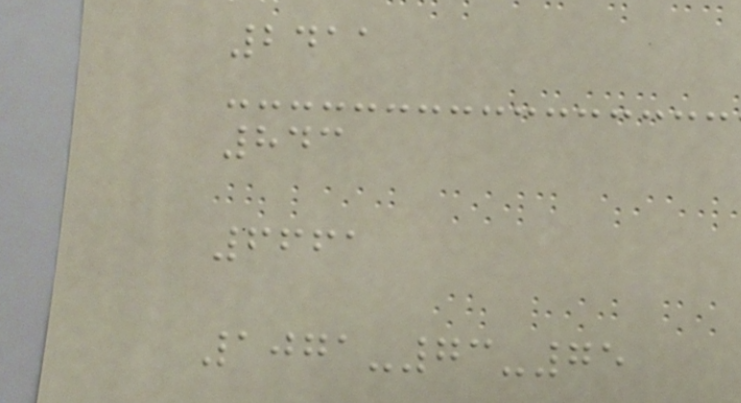2411
843
6661
1071-73-75
